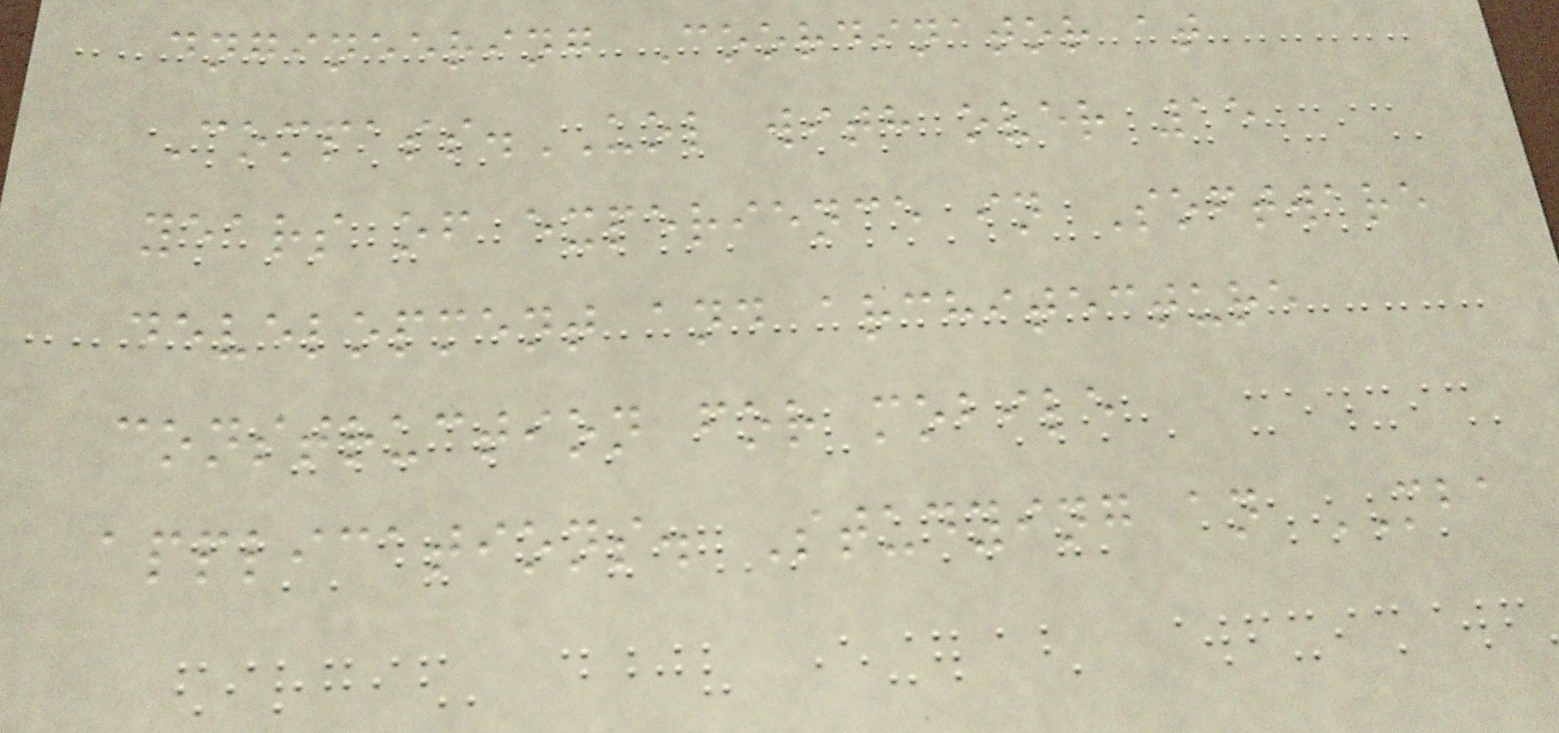dngineering Coordinator at
Compass.UOL with over 15
years of experience in Software
development and architecture
construction for mobile
applications. Studying an MBA
